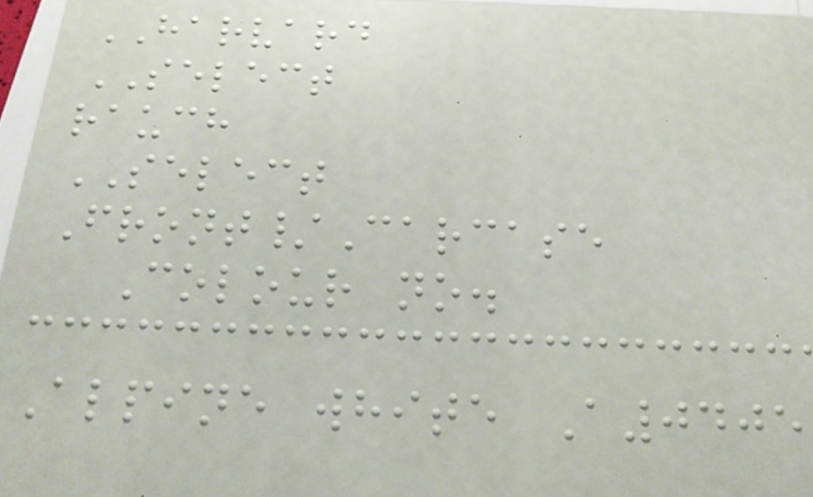HARVARD
SELECT
rauch
SELECT
Front/Carcase
Colour no.
Alpine white A0405
